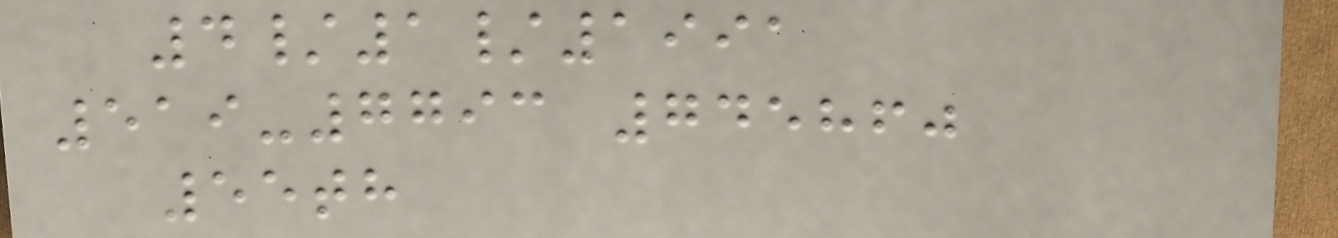4/1/1991
519-7793 745860
55th
